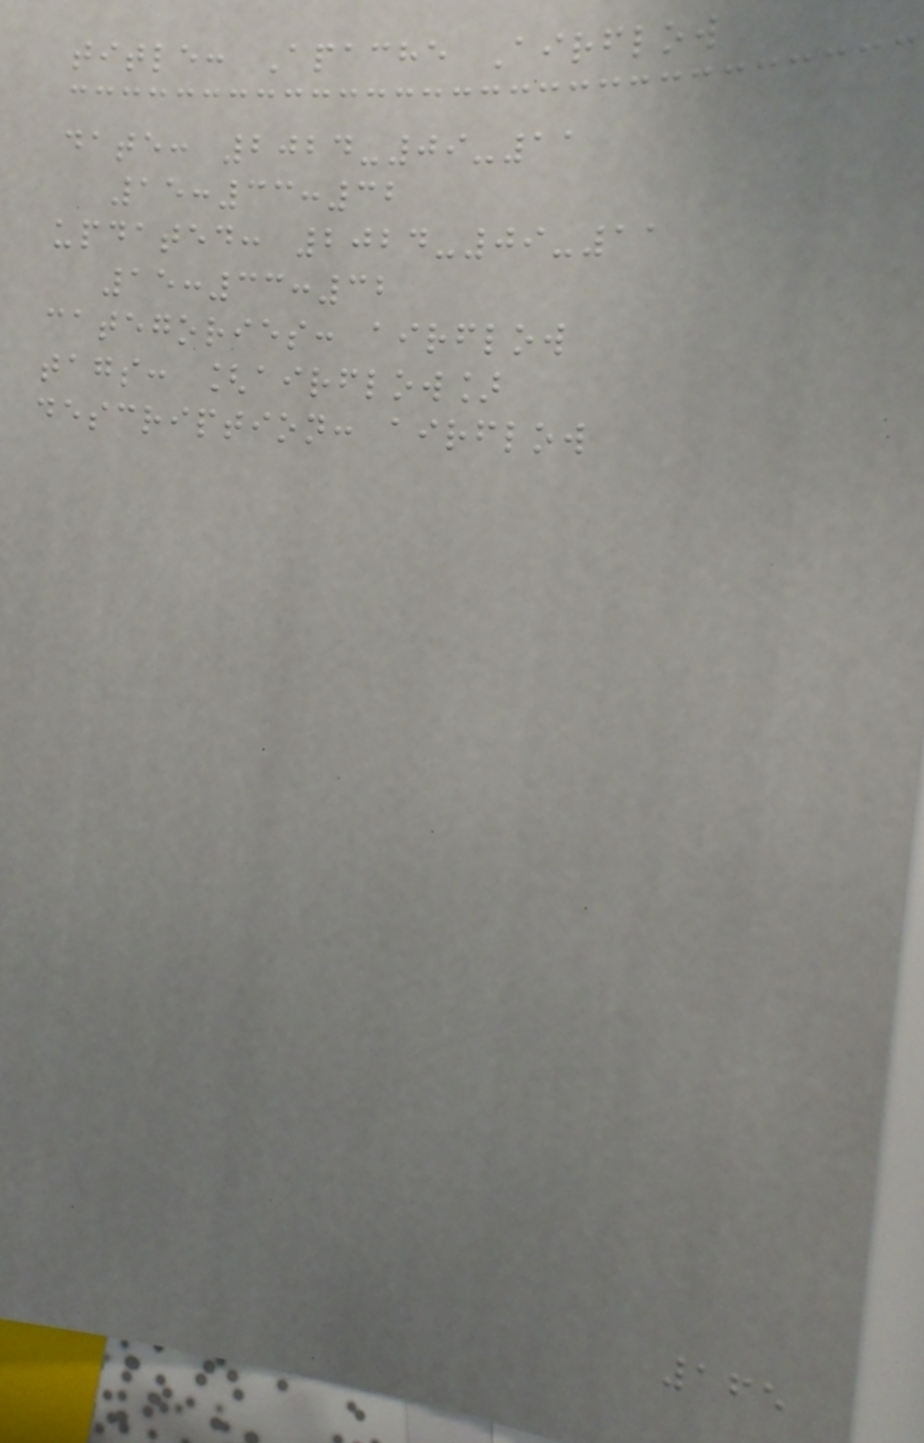title: Apache Airflow
date: 2024-09-11
15:33:32
updated: 2024-09-11
15:33:32
categories: airflow
tags: [airflow]
description: airflow
165
